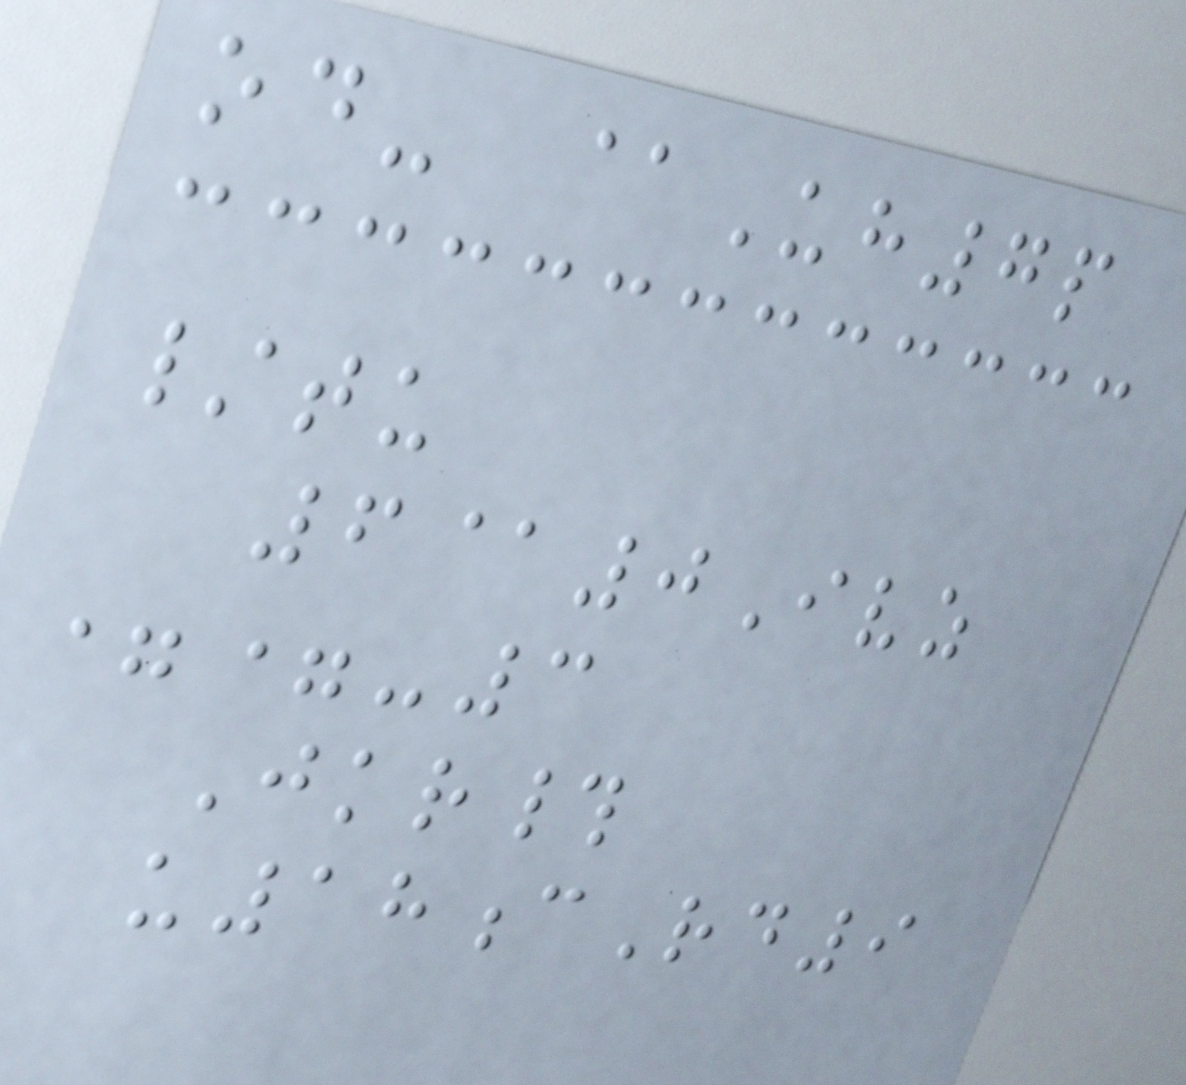od- @Uh7p
/tu
6@0Ivz
==-3
Jkr#
u18cRd9
